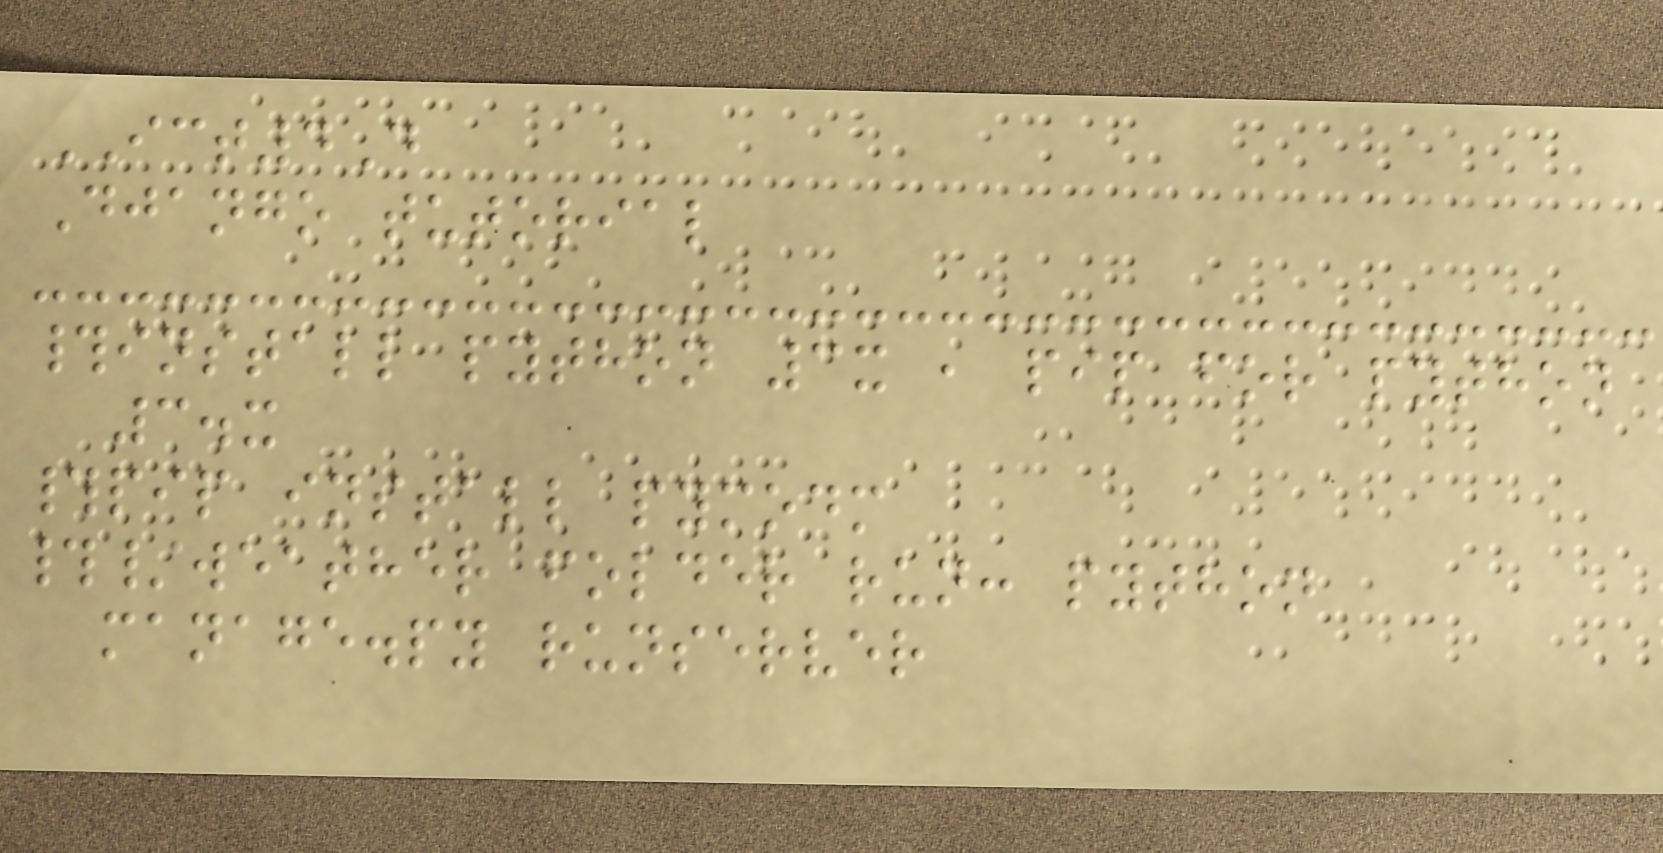ICT4D
Django tutorial
#install python 3x , pip for python
3.x
#pip install pymodm
#/weather folder run: python
manage.py runserver
